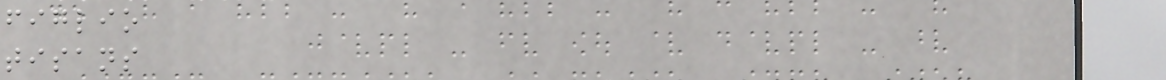figlio
tisans
